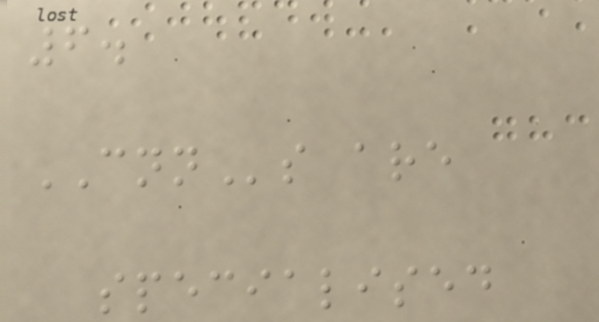6.
CNNs are
specialised
